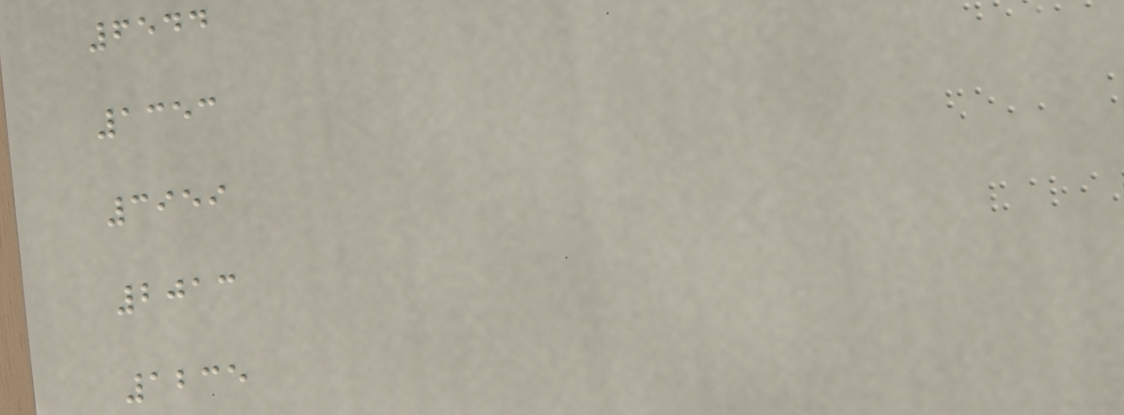6544
1353
3959
2013
1235
